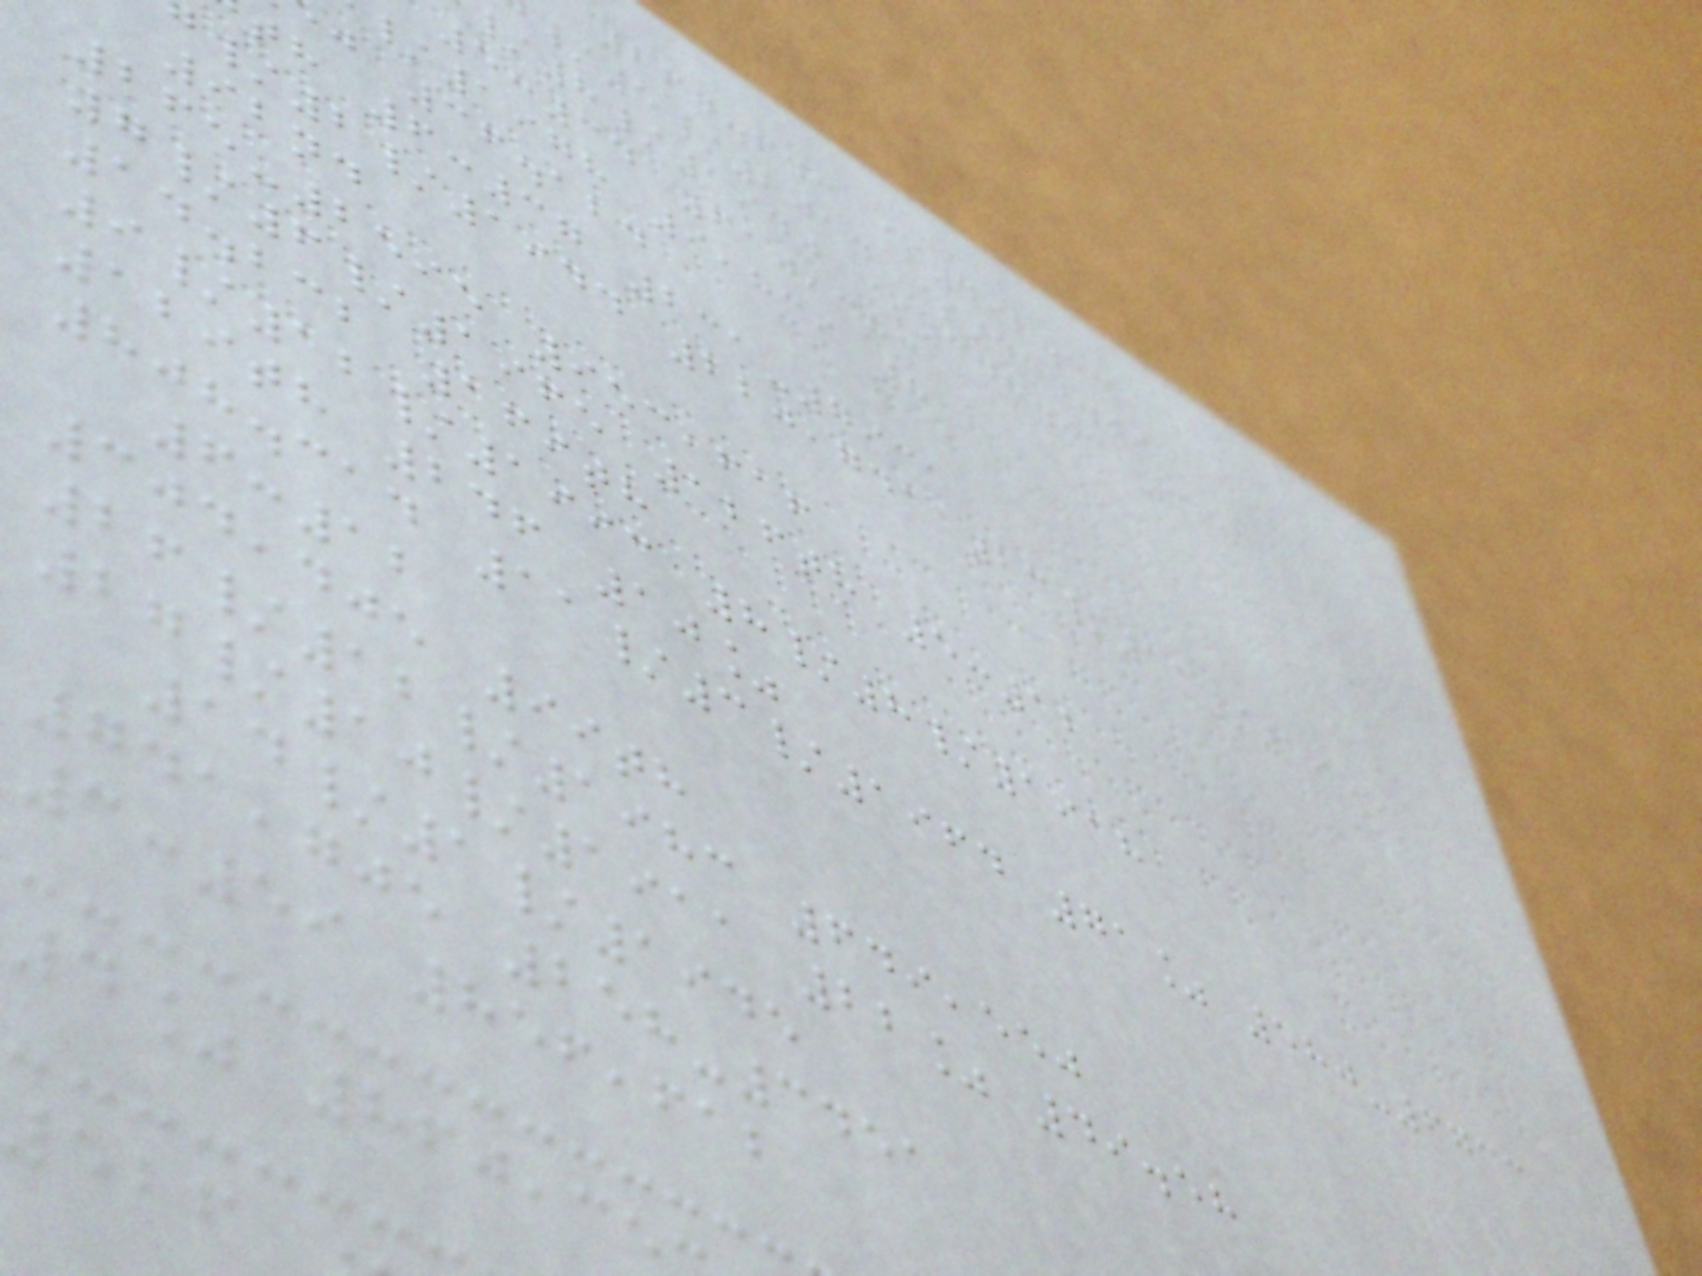267.643 $492.33
/5/2014 $444.09
8/1940 $348.03 398
5:34 610,383
/1978 9,839 8
j 36.124
th 6:37 231-7931
/2/1944 220,741 23/11/1955
92nd
265-2595 953,616
7/6/1965 126th 5:12
14.232 169th
9/12/1993 8/8/1918
129th 246 10%
808.314 11/3/1964 71% 580-6733
6:12
304,405 99th
26/12/1983 649,550
27/10/1911 22% 49.58
14/1/1945
741,705 258-3451
3:59 856,612
4% 860,35
